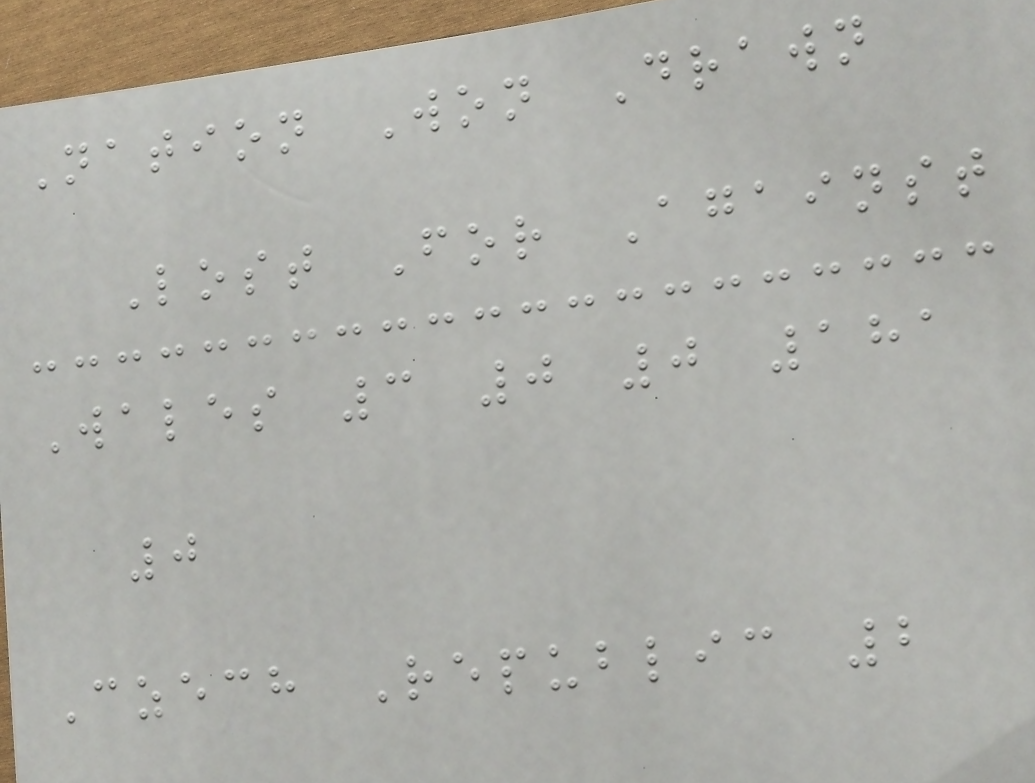Nation Won Drawn
Lost For Against
Wales 3 0 0 181
0
Czech Republic 2
